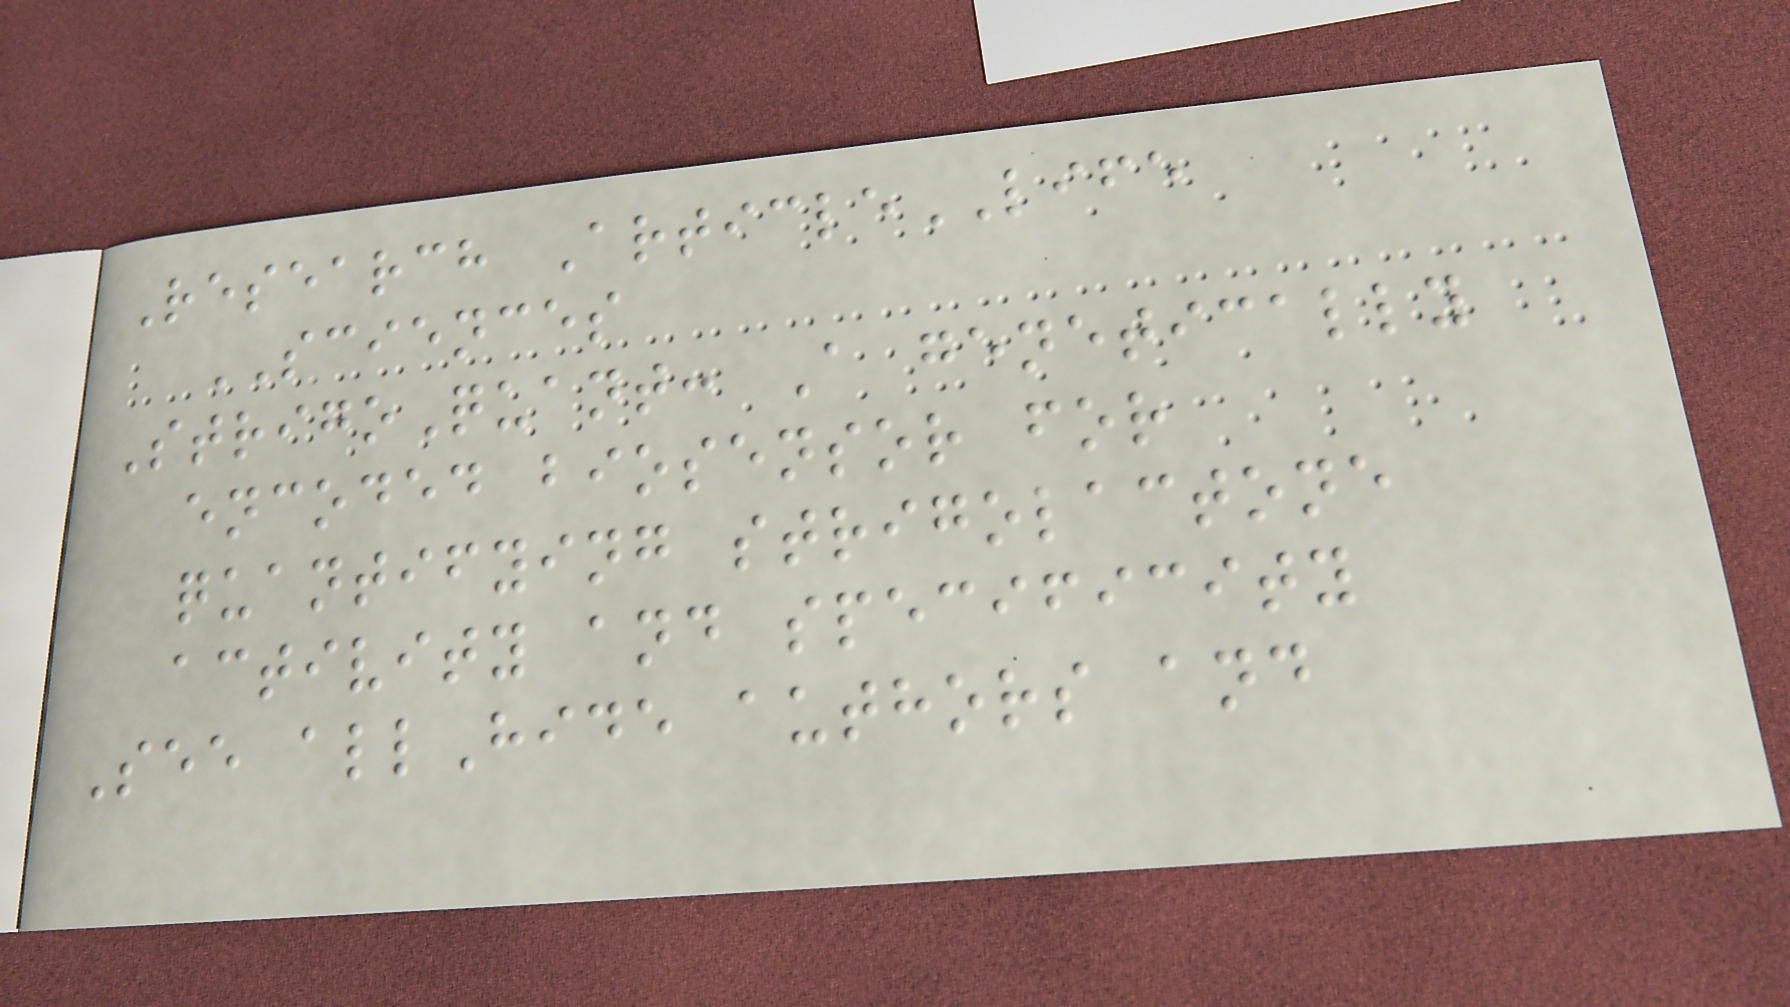Research ArticleLIFE
SCIENCES
StrigoQuant: A genetically
encoded biosensor for
quantifying strigolactone
activity and specificity
See allHide authors and
